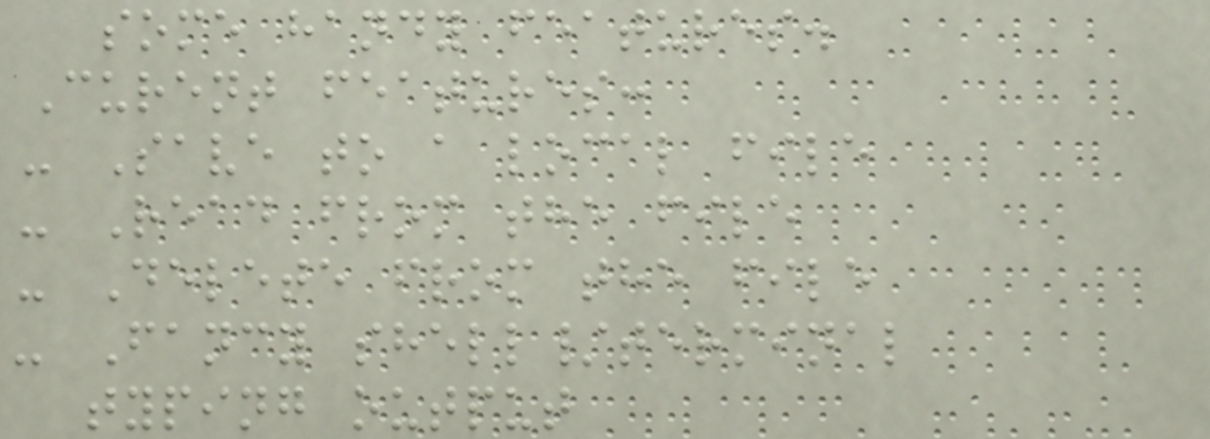some handy features.
Curent features:
- Save to a local file
- Read from the file
- Delete from the file
- Fancy shell/terminal
typing output
